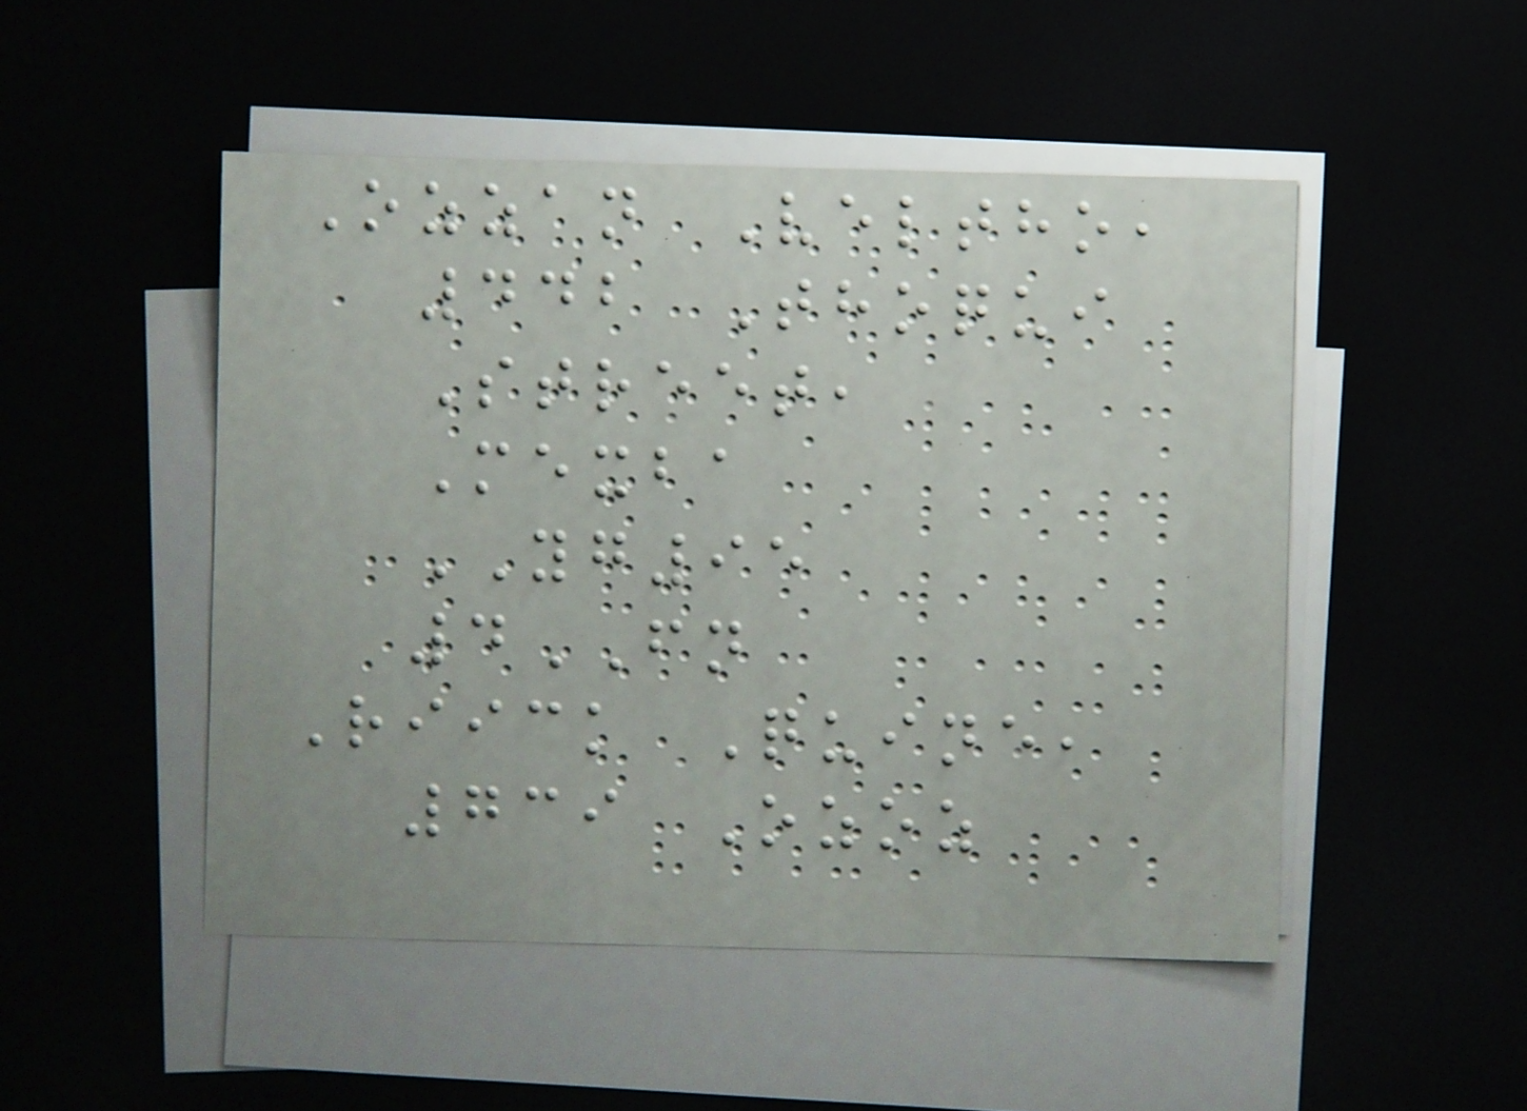Ozzan Veltho,
442 Thoqui
Street,
Mexba
YG95
4FN
Riick Quine,
739 Ozoz
